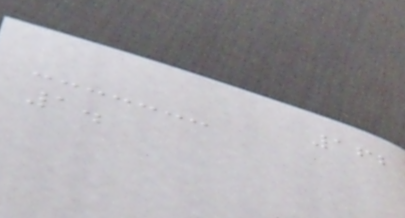162
1.
